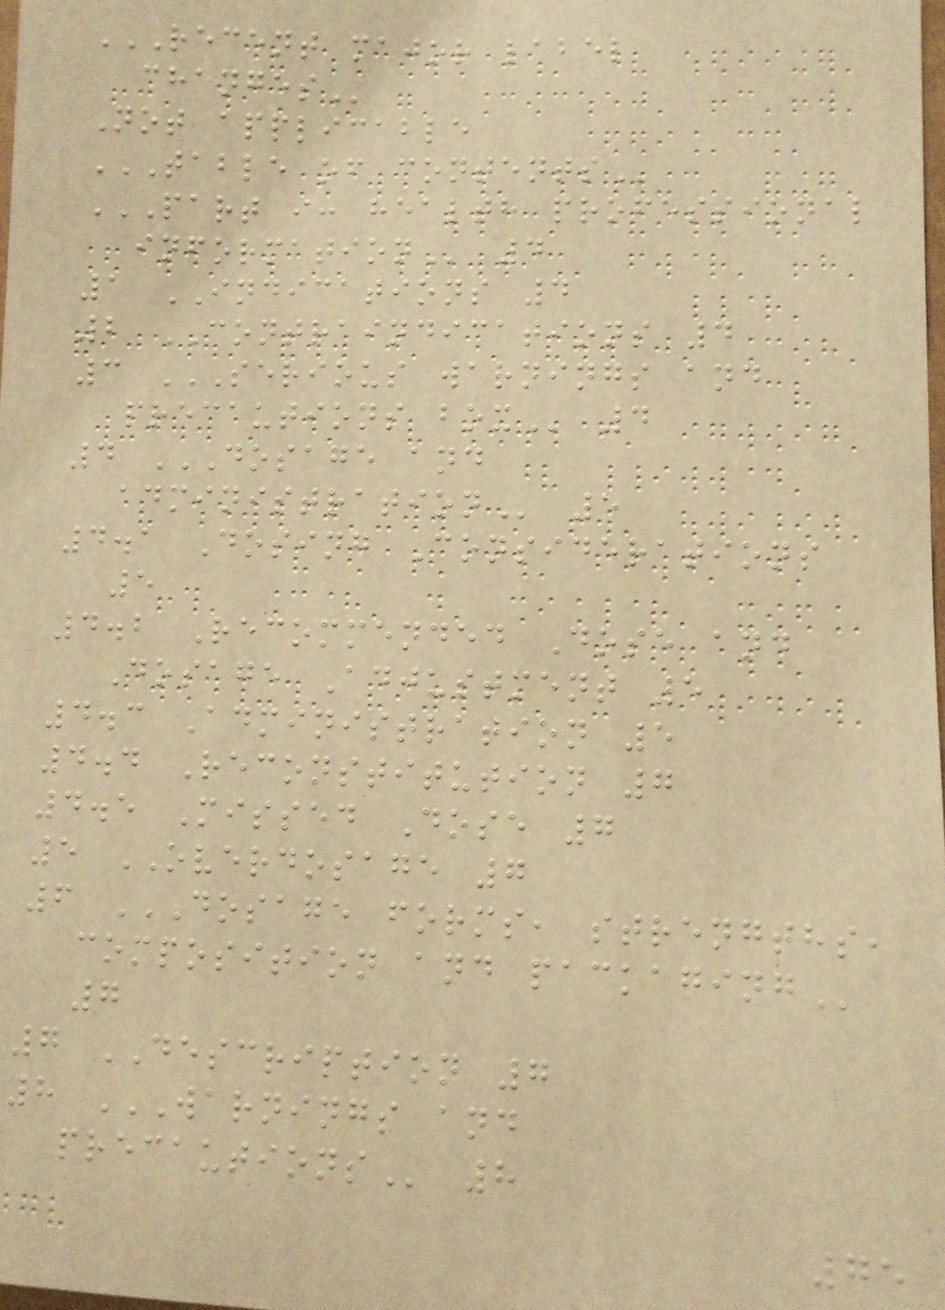RECENT MAJOR LABEL
CHANGES
Not applicable
TABLE OF CONTENTS
PART I: HEALTH PROFESSIONAL
INFORMATION 4
1 INDICATIONS 4
2 CONTRAINDICATIONS 4
3 SERIOUS WARNINGS AND
PRECAUTIONS BOX 4
4 DOSAGE AND
ADMINISTRATION 5
4.1 Dosing Considerations
5
4.2 Recommended Dose and
Dosage Adjustment 5
4.3 Administration 5
4.4 Reconstitution 7
4.5 Missed Dose 7
5 OVERDOSAGE 7
6 DOSAGE FORMS, STRENGTHS,
COMPOSITION AND PACKAGING
7
7 DESCRIPTION 7
8 WARNINGS AND
PRECAUTIONS 8
75
